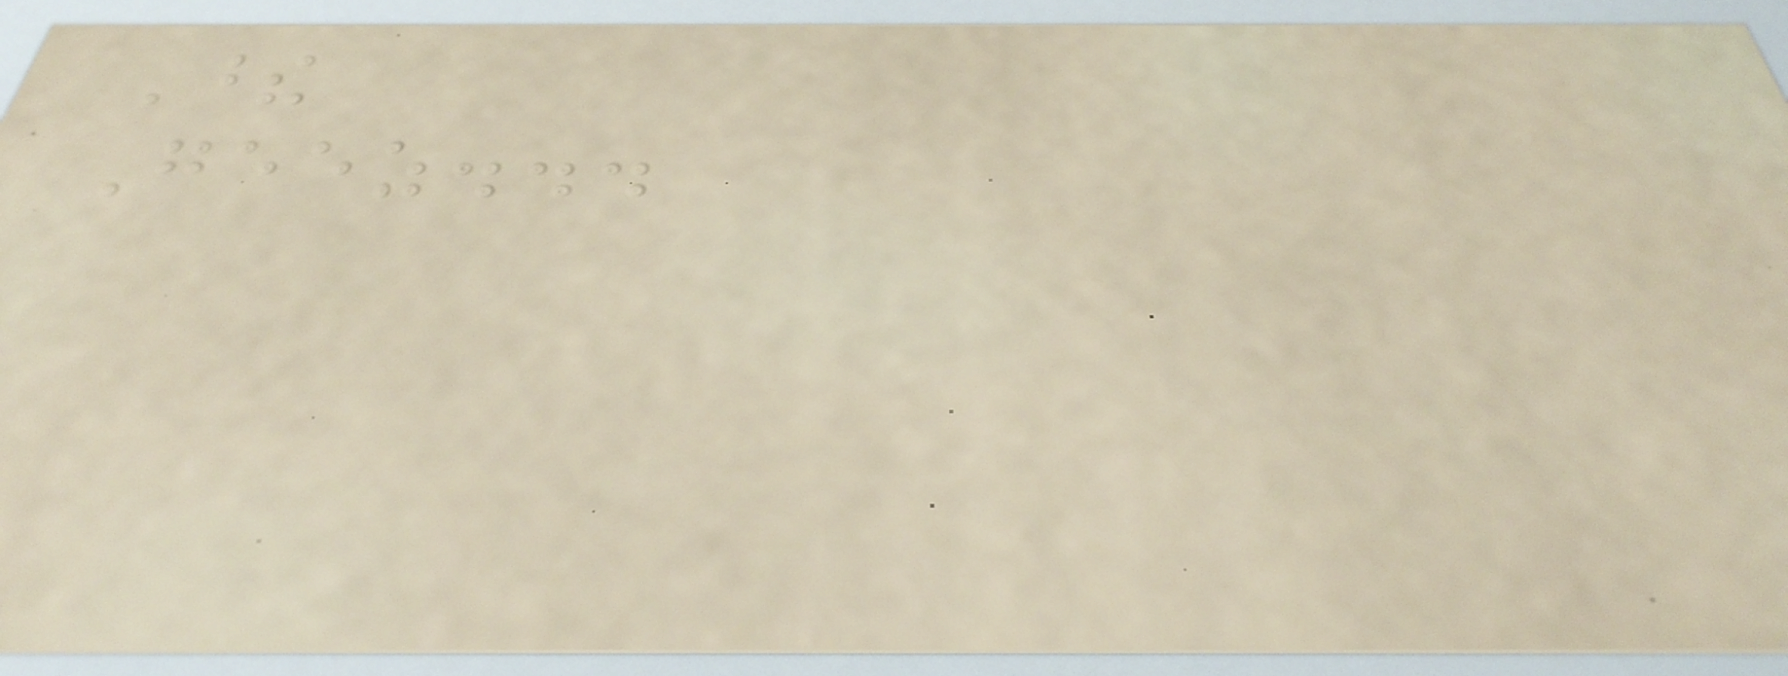These
Geez...
